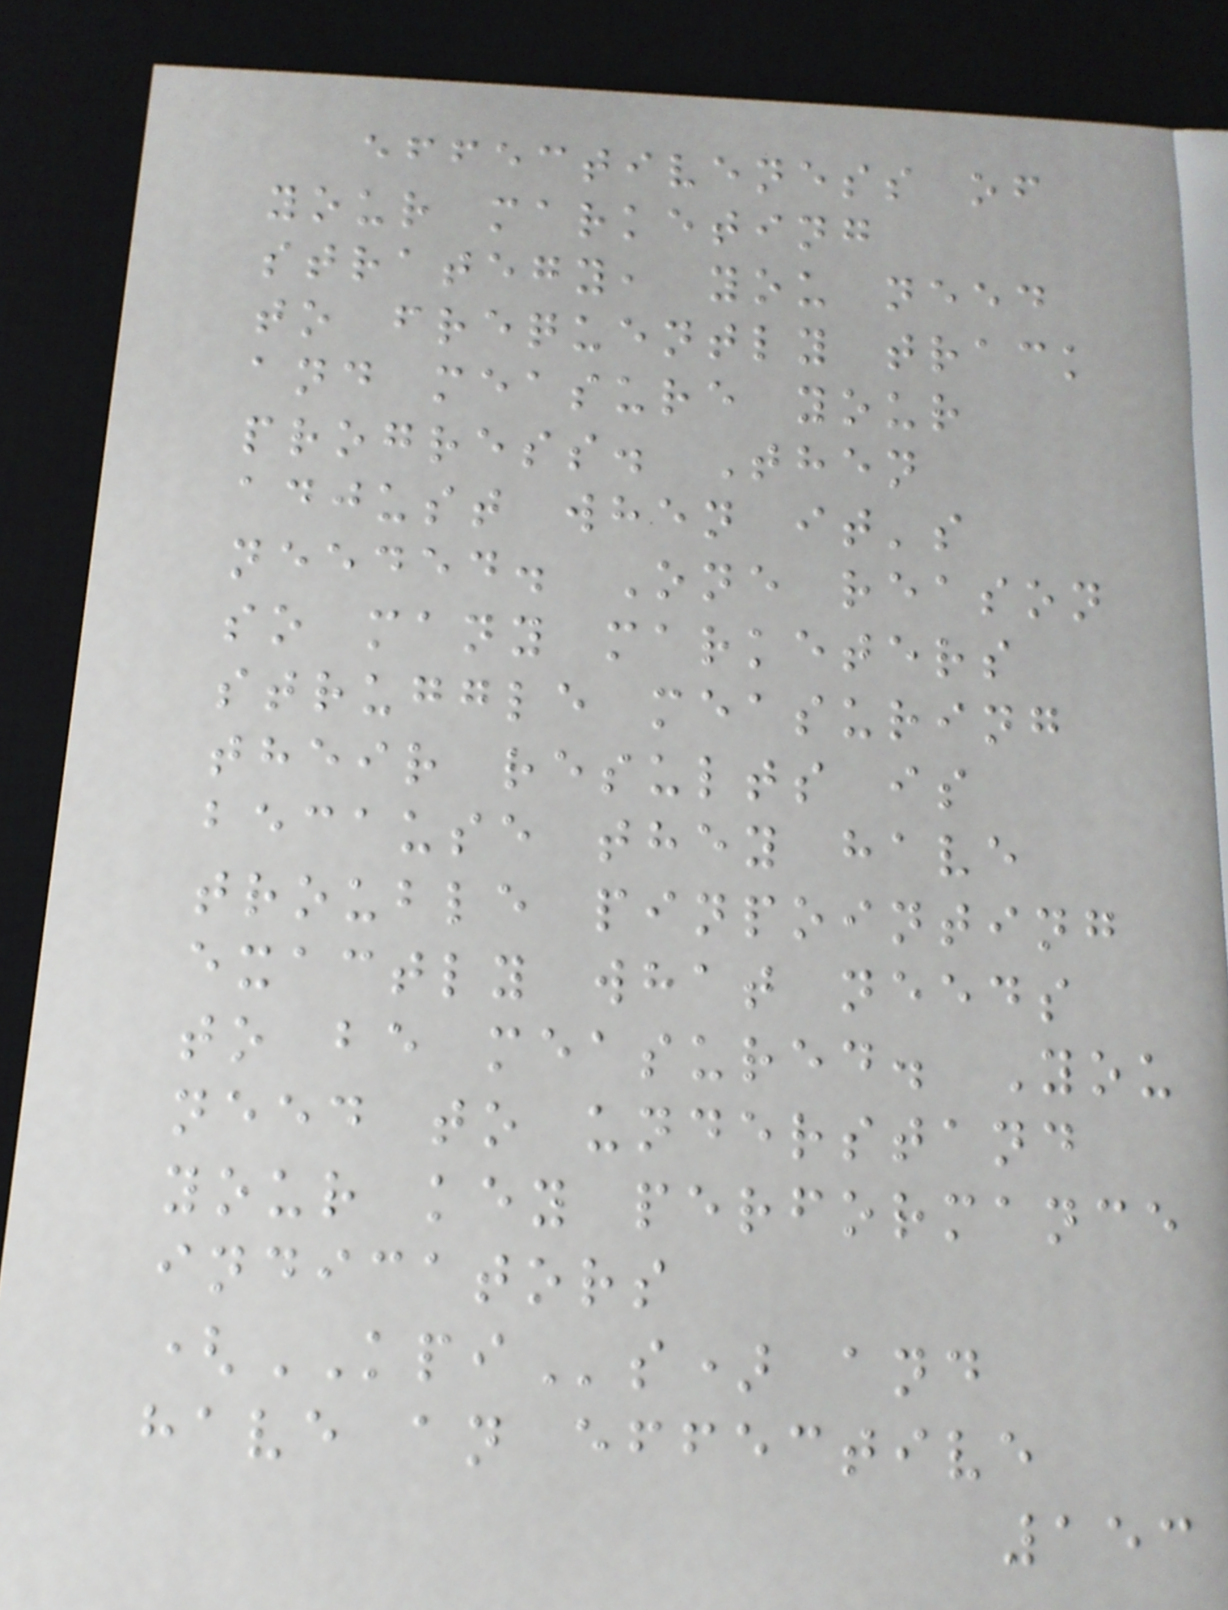effectiveness of
your marketing
strategy, you need
to frequently track
and measure your
progress. Then
adjust when it's
needed. One reason
so many marketers
struggle measuring
their results is
because they have
trouble pinpointing
exactly what needs
to be measured. You
need to understand
your key performance
indicators
(KPIs) and
have an effective
153
